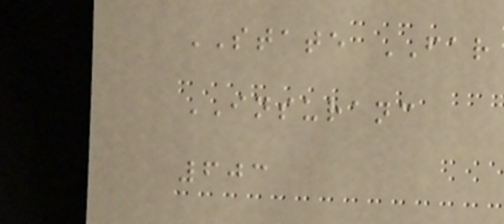STATE FAR
INSURANC
603
